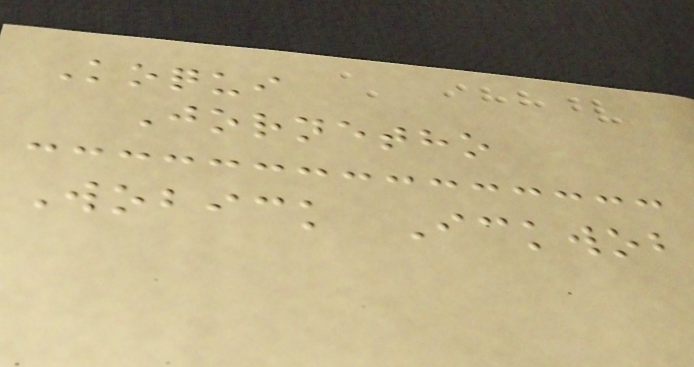Koqui
Jornetho
Wobick Ickwob
